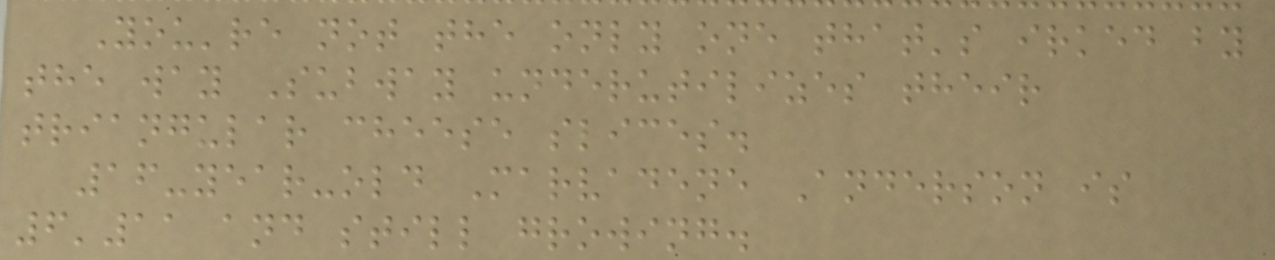You're not the only one that's irked by
the way Subway underutilizes their
triangular cheese slices.
16-year-old Marvadene Anderson is
6'11 and still growing.
